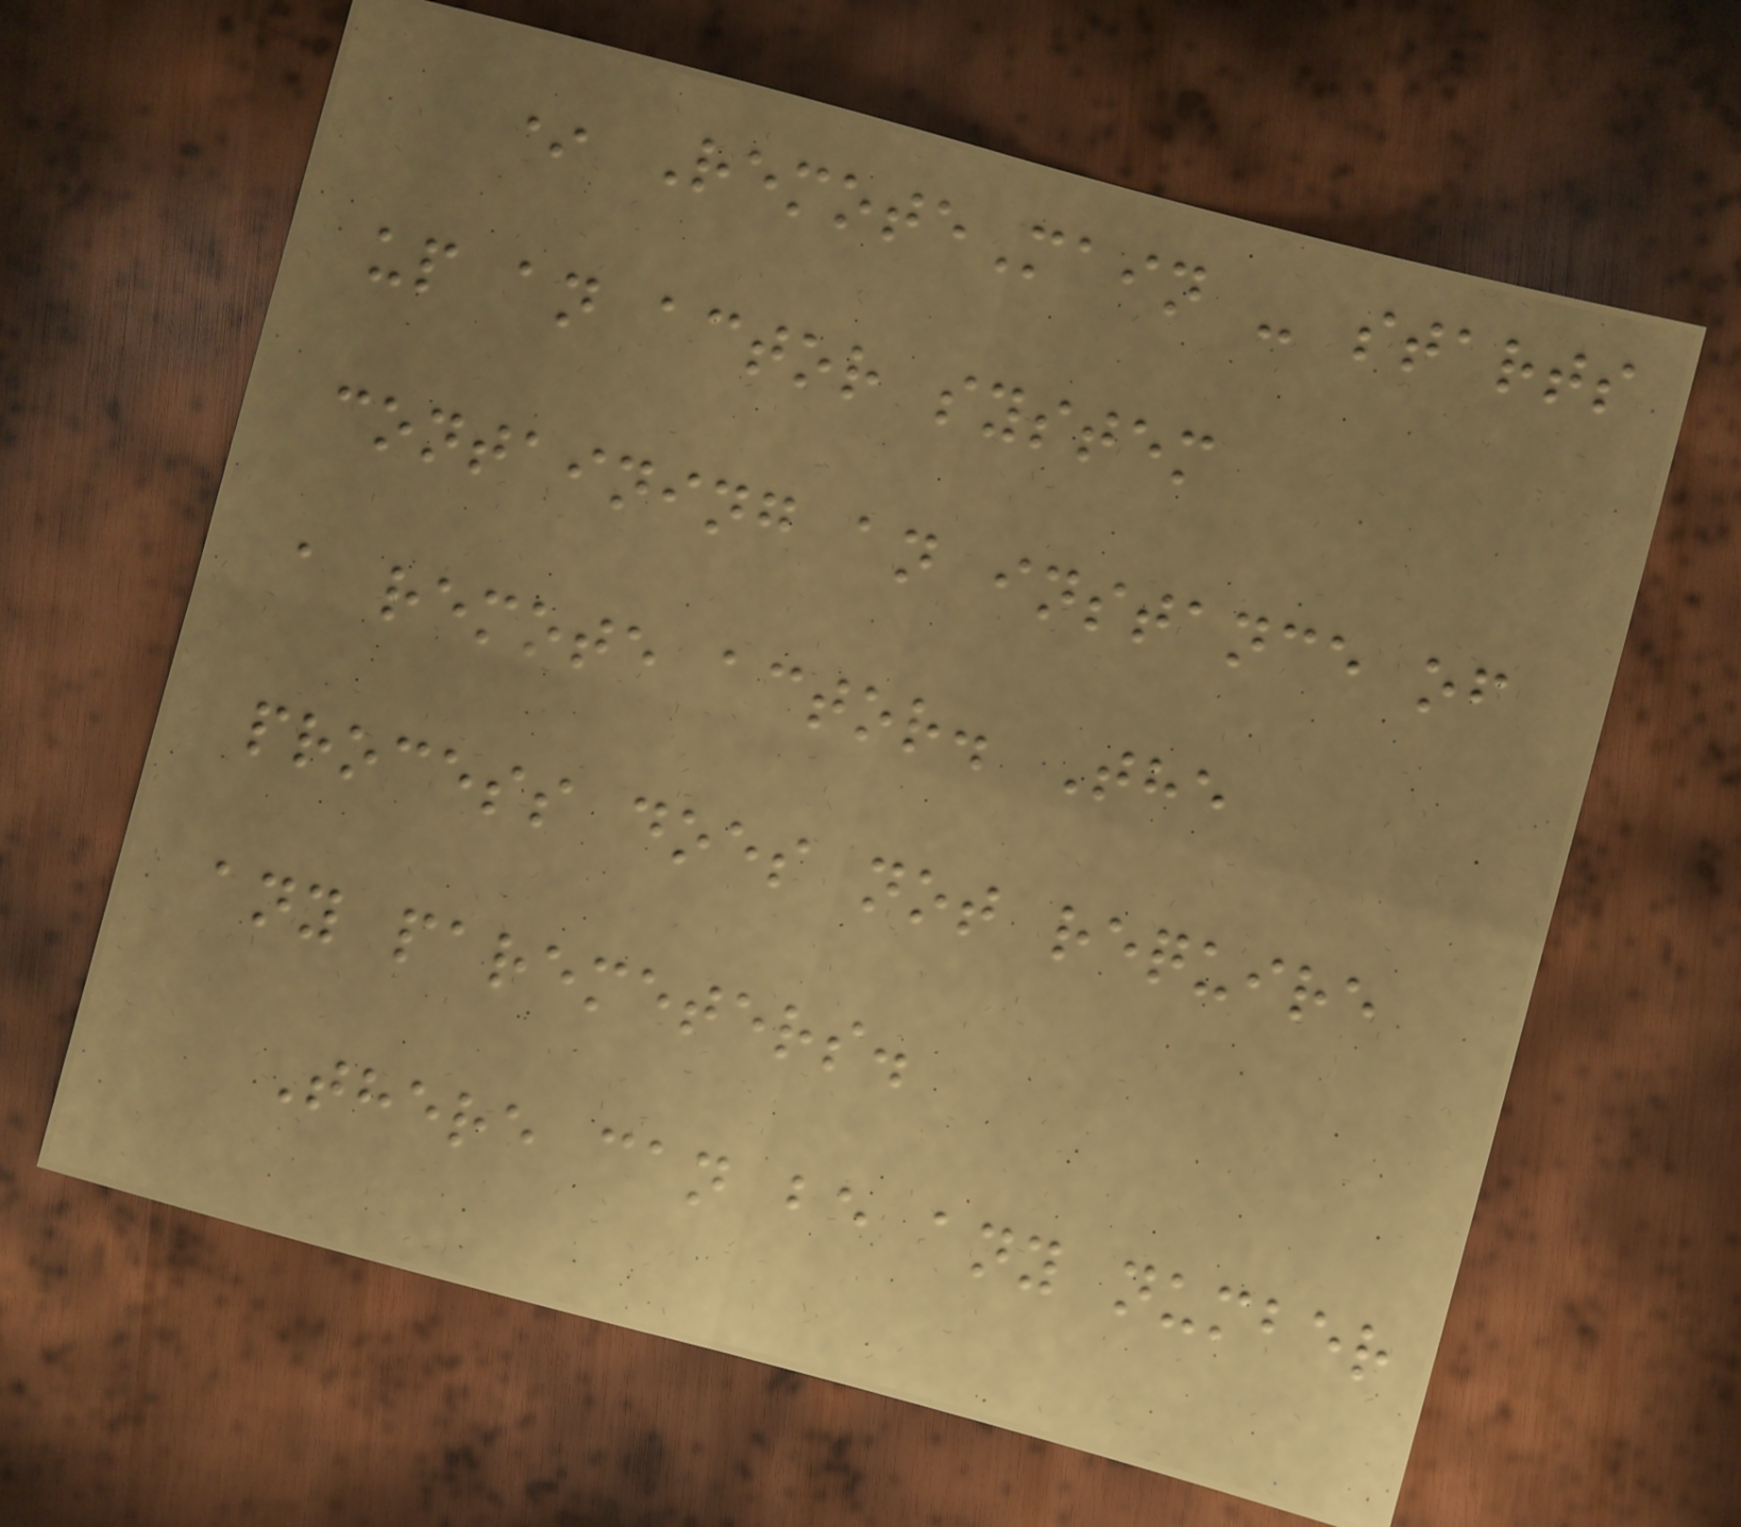* RemoteMain - starts
up an actor system
containing an instance of
a remote actor. The
process does not require
any paremeters.
There can be any number
